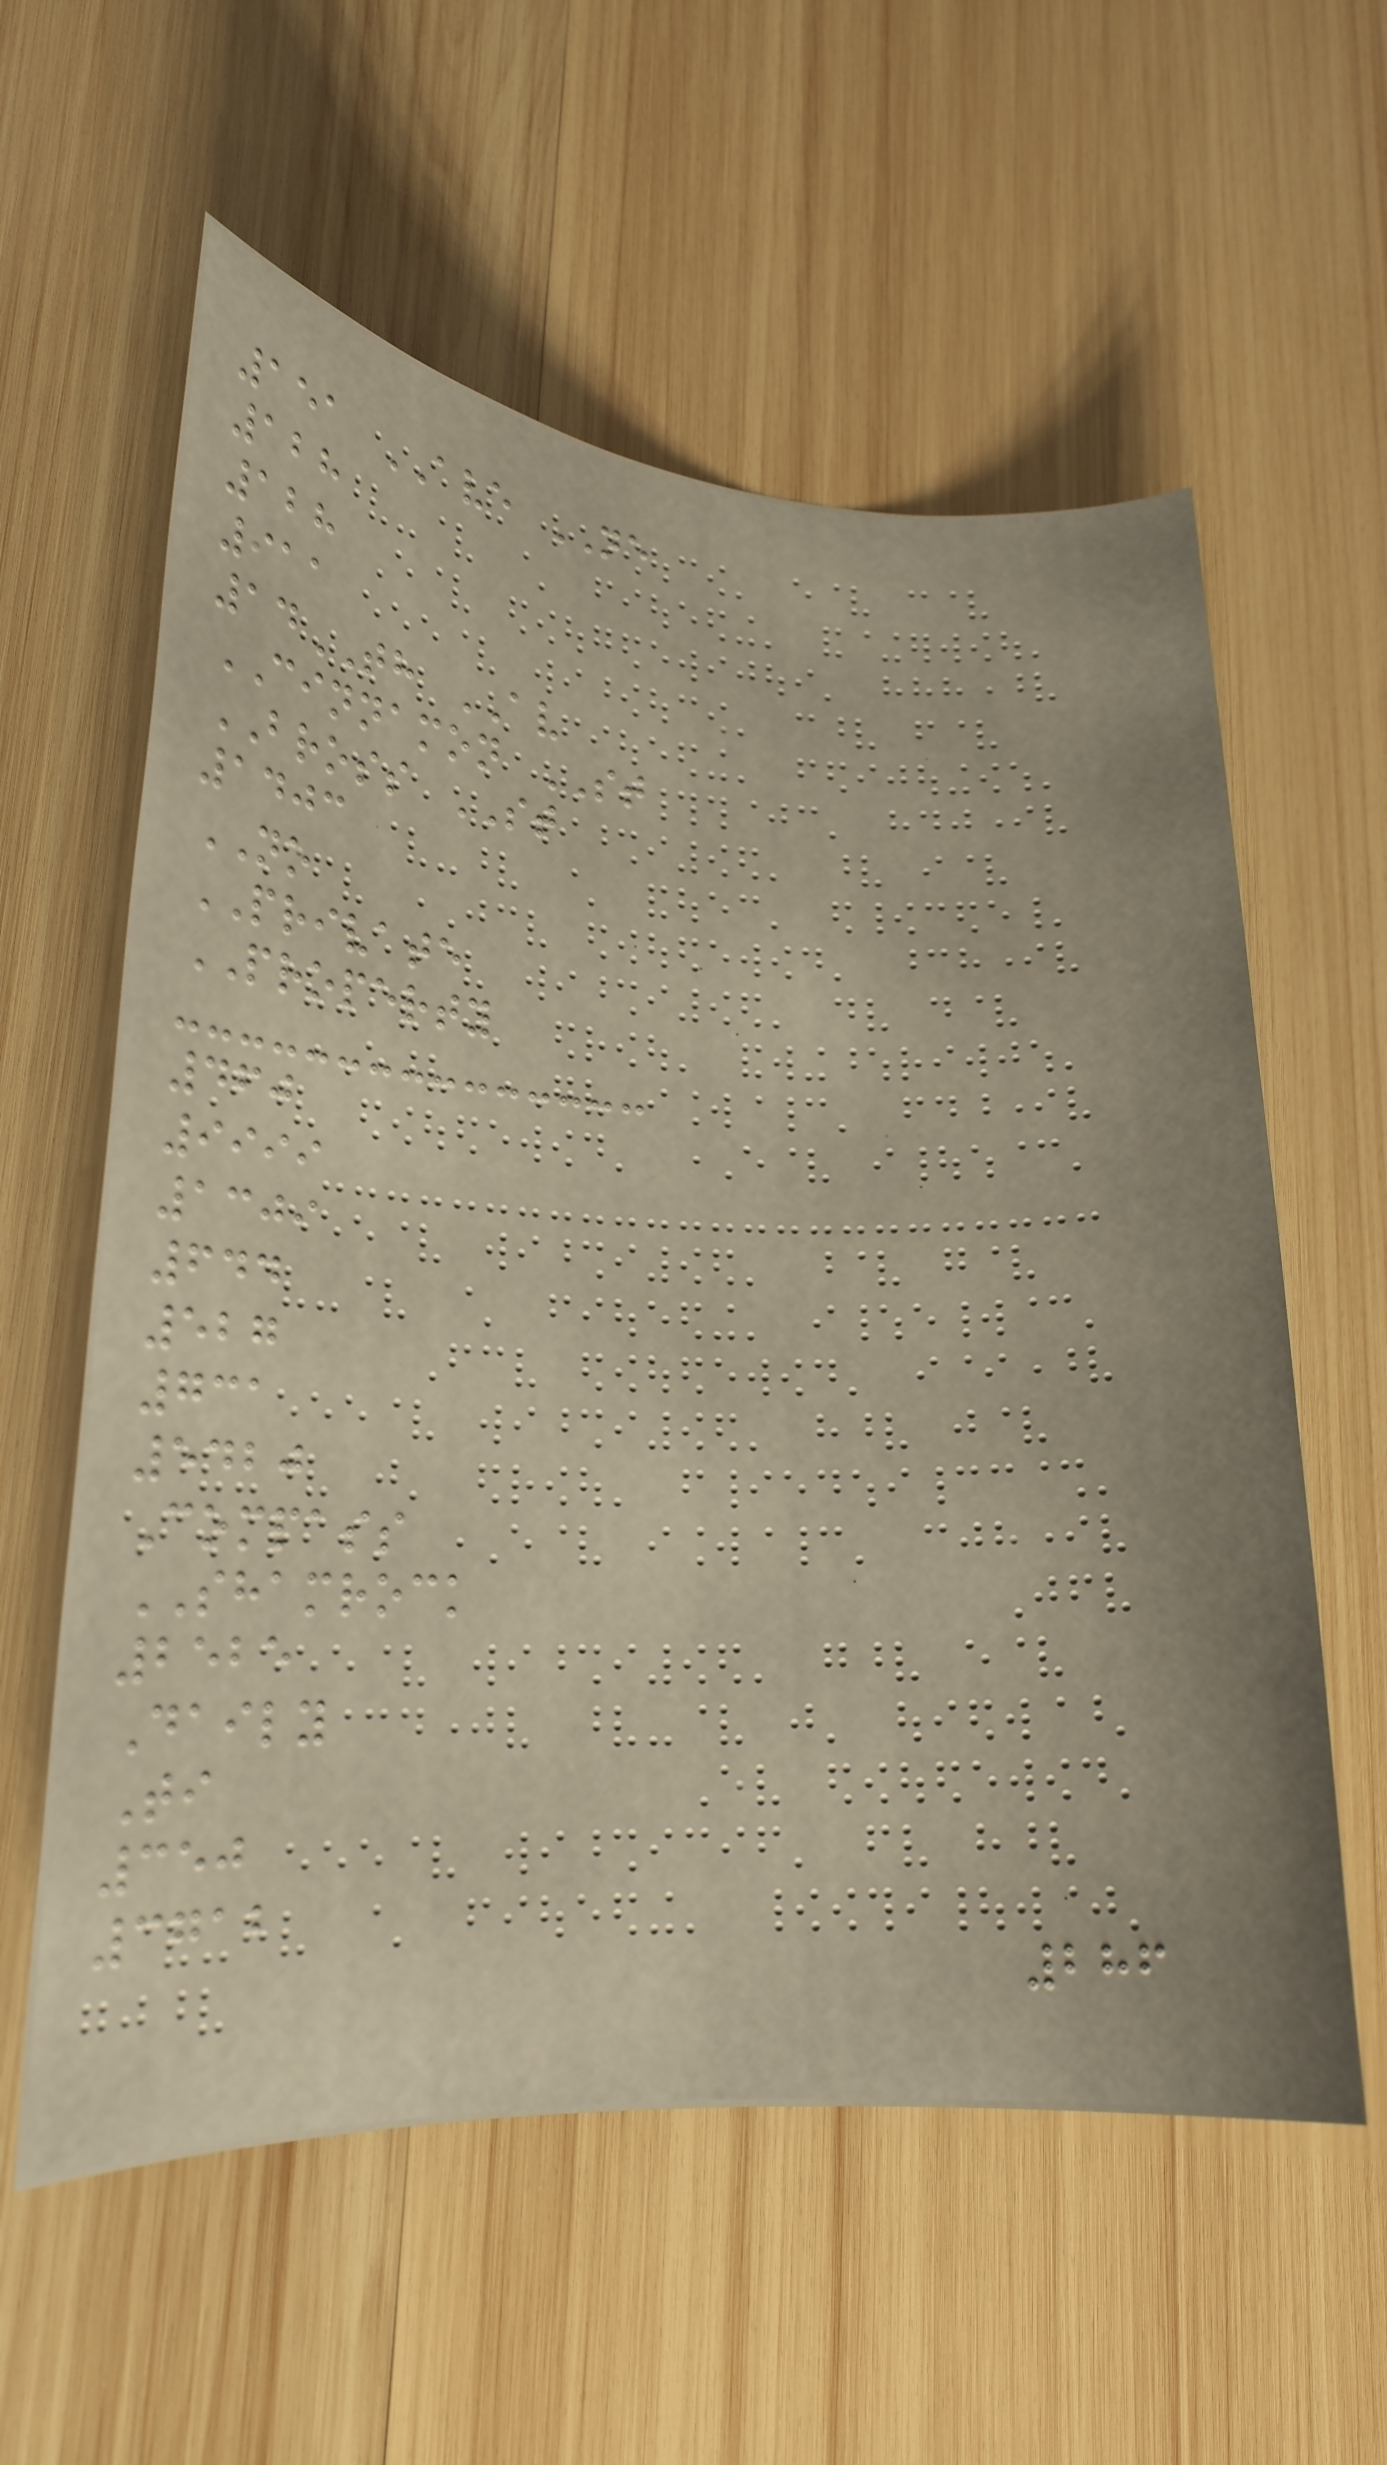151 AVE NE
128
128
911
14TH AV
CINNAMON ST
BROSS ST
1403
NO
PRIVATE
PROPERTY
460
9999
1309
644
527
731
5420
Compass
SHAMROCK
2525
Daily
Ti
350
3712
286
